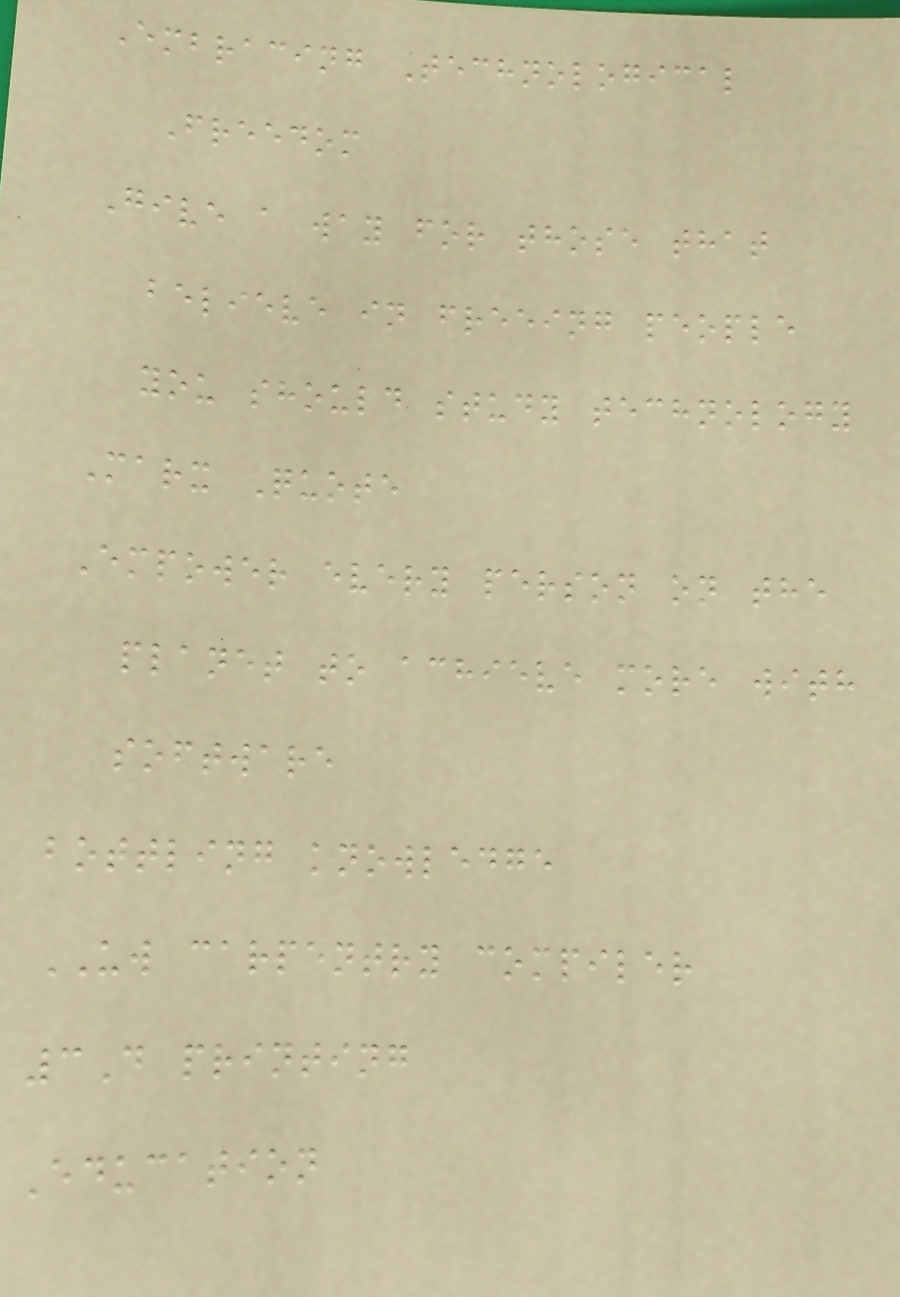Embracing Technological
Freedom
Give a way for those that
believe in freeing people
you should study technology
Marx Quote
Empower every person on the
planet to achieve more with
software
bottling knowledge
UW carpentry compiler
3D printing
Education
